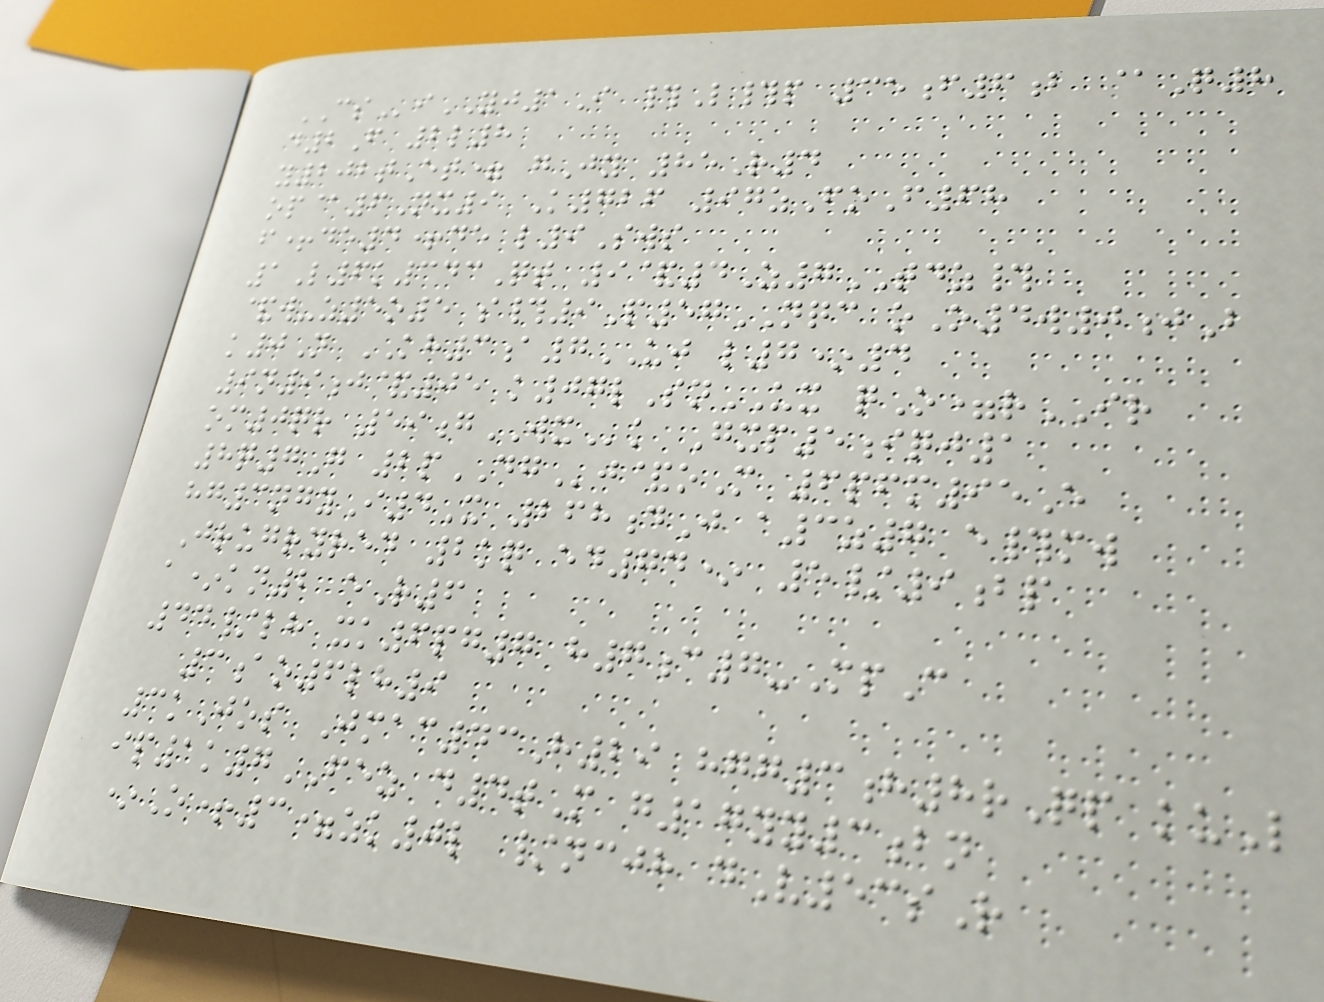CSiYJ1I #L#p 35f6b @Q8
d2F 2l8
y202tEt= gJy 85R4
op@6Nx9 K726 97zFoF68
f+de4+de l9Sws
1L6k343Qt 9&4Z7TDZ#
&w-z5o5 s#9P57NQC oO4w0jB
k0N KH3a7UJ l7*4
9n9j&05 k07lSnUX qO=rIR
om0qr 59gWXk Gxp5iqj1
8q7G 2pDGj&oM 6pfm95E
hg3ngyI4X 268dJ a3z7 e#mw
Jrugryred 2kq ed74* 5/9bp
a*kn2 eR6
44/lh xk6pg7 h7c7-MpC
3ao6lh9
3kJos Jmac43H29 hgg3h8rQp kuL
ip1k7FEZ d4tM g17yy3bn
*O+3=zk0l /ncjh dV53sR
